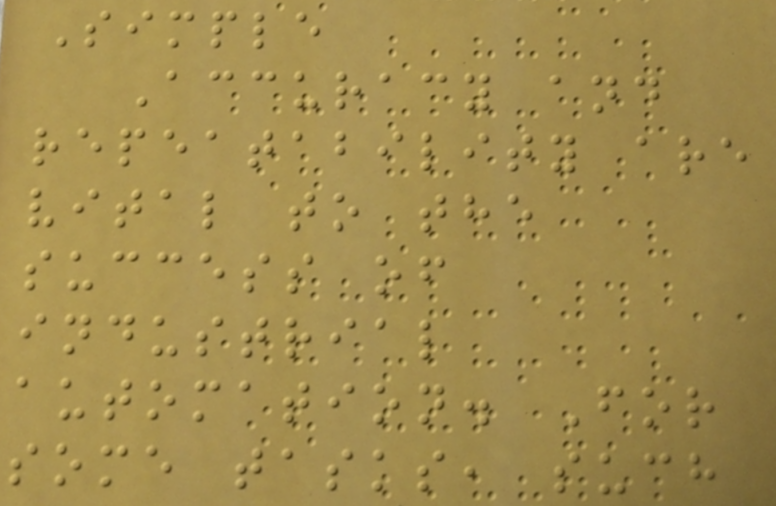Simple
Accuracy and
repeatability are
vital to the
success of
industrial
automation. For
some tasks, such
